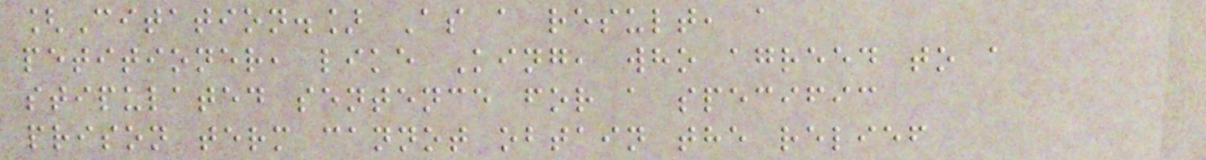[Citation.] As a result, a
petitioner, like King, who agreed to a
stipulated sentence for a specific
prison term cannot obtain the relief
